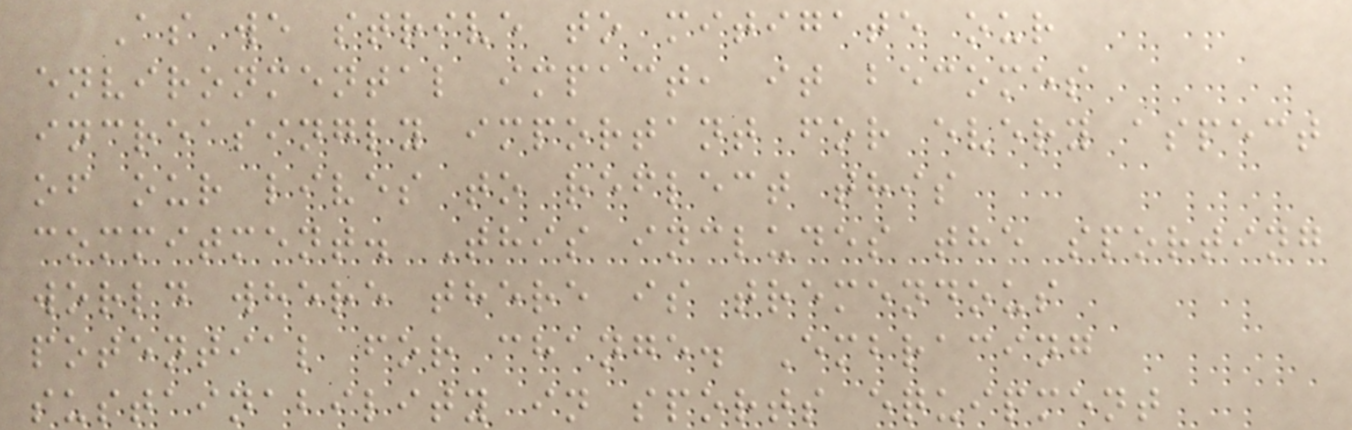As we strive to mitigate our
environmental impact, it becomes
increasingly important for every aspect
of our lives to reflect this
commitment. This includes the sporting
world where there is tremendous
potential for change. Embracing
sustainability in sports equipment
